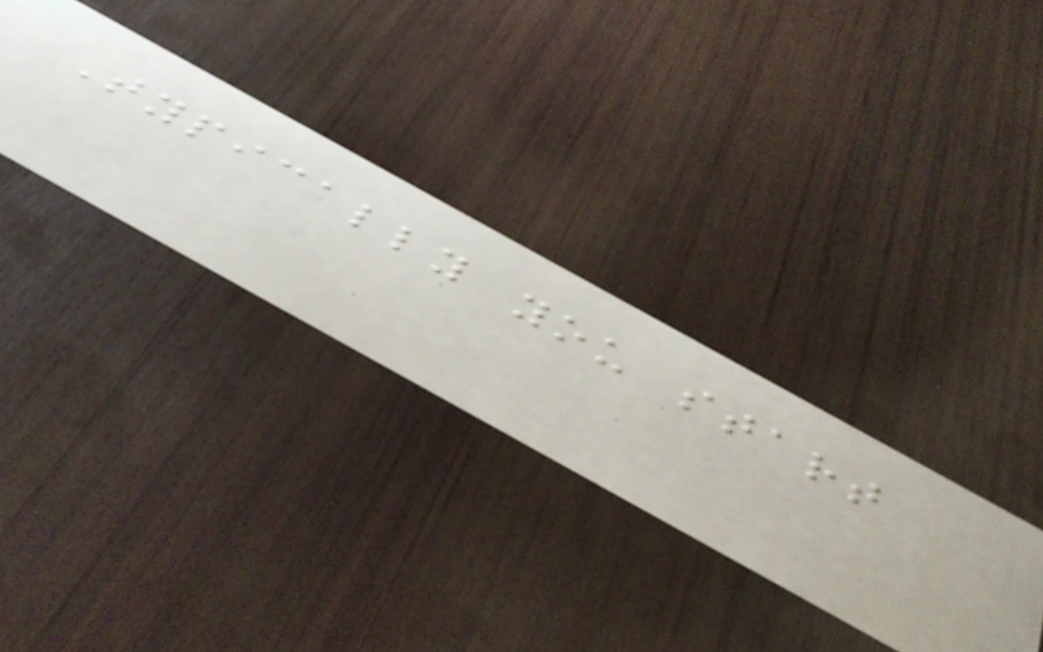Typically you start
